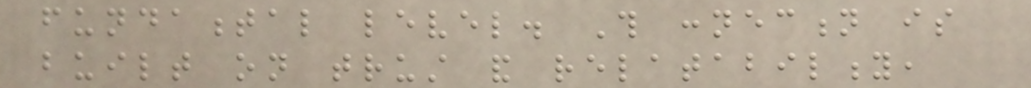fundamental level. This connection is
built on trust and relatability,
